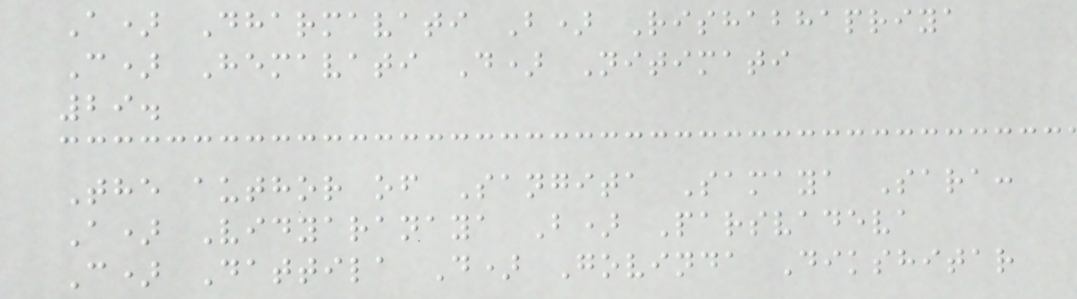A) Dharmavati B) Rishabhapriya
C) Hemavati D) Nitimati
29.
The author of Sangita Samaya Sara:
A) Vidyaranaya B) Parsvadeva
C) Dattila D) Govinda Dikshitar
